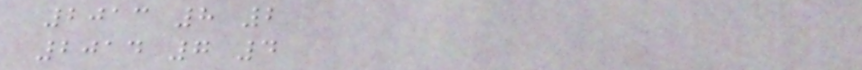2013 8 2
2014 7 4
